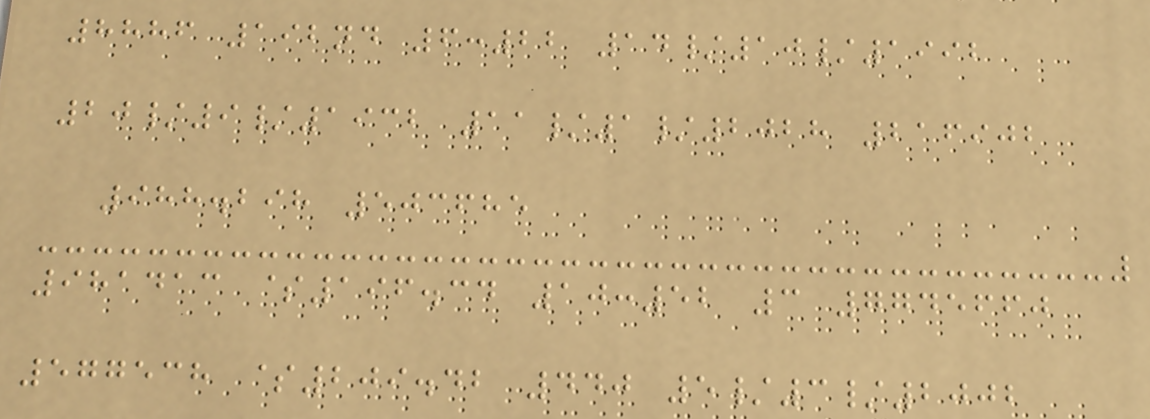8886 192nd 6:22 14/10/1992
20/9/1932 11/1/2028 216902
988.298 503685
981413 $196.34 10:52 3 7745660
577538 $209.42 440 5/3/2002
